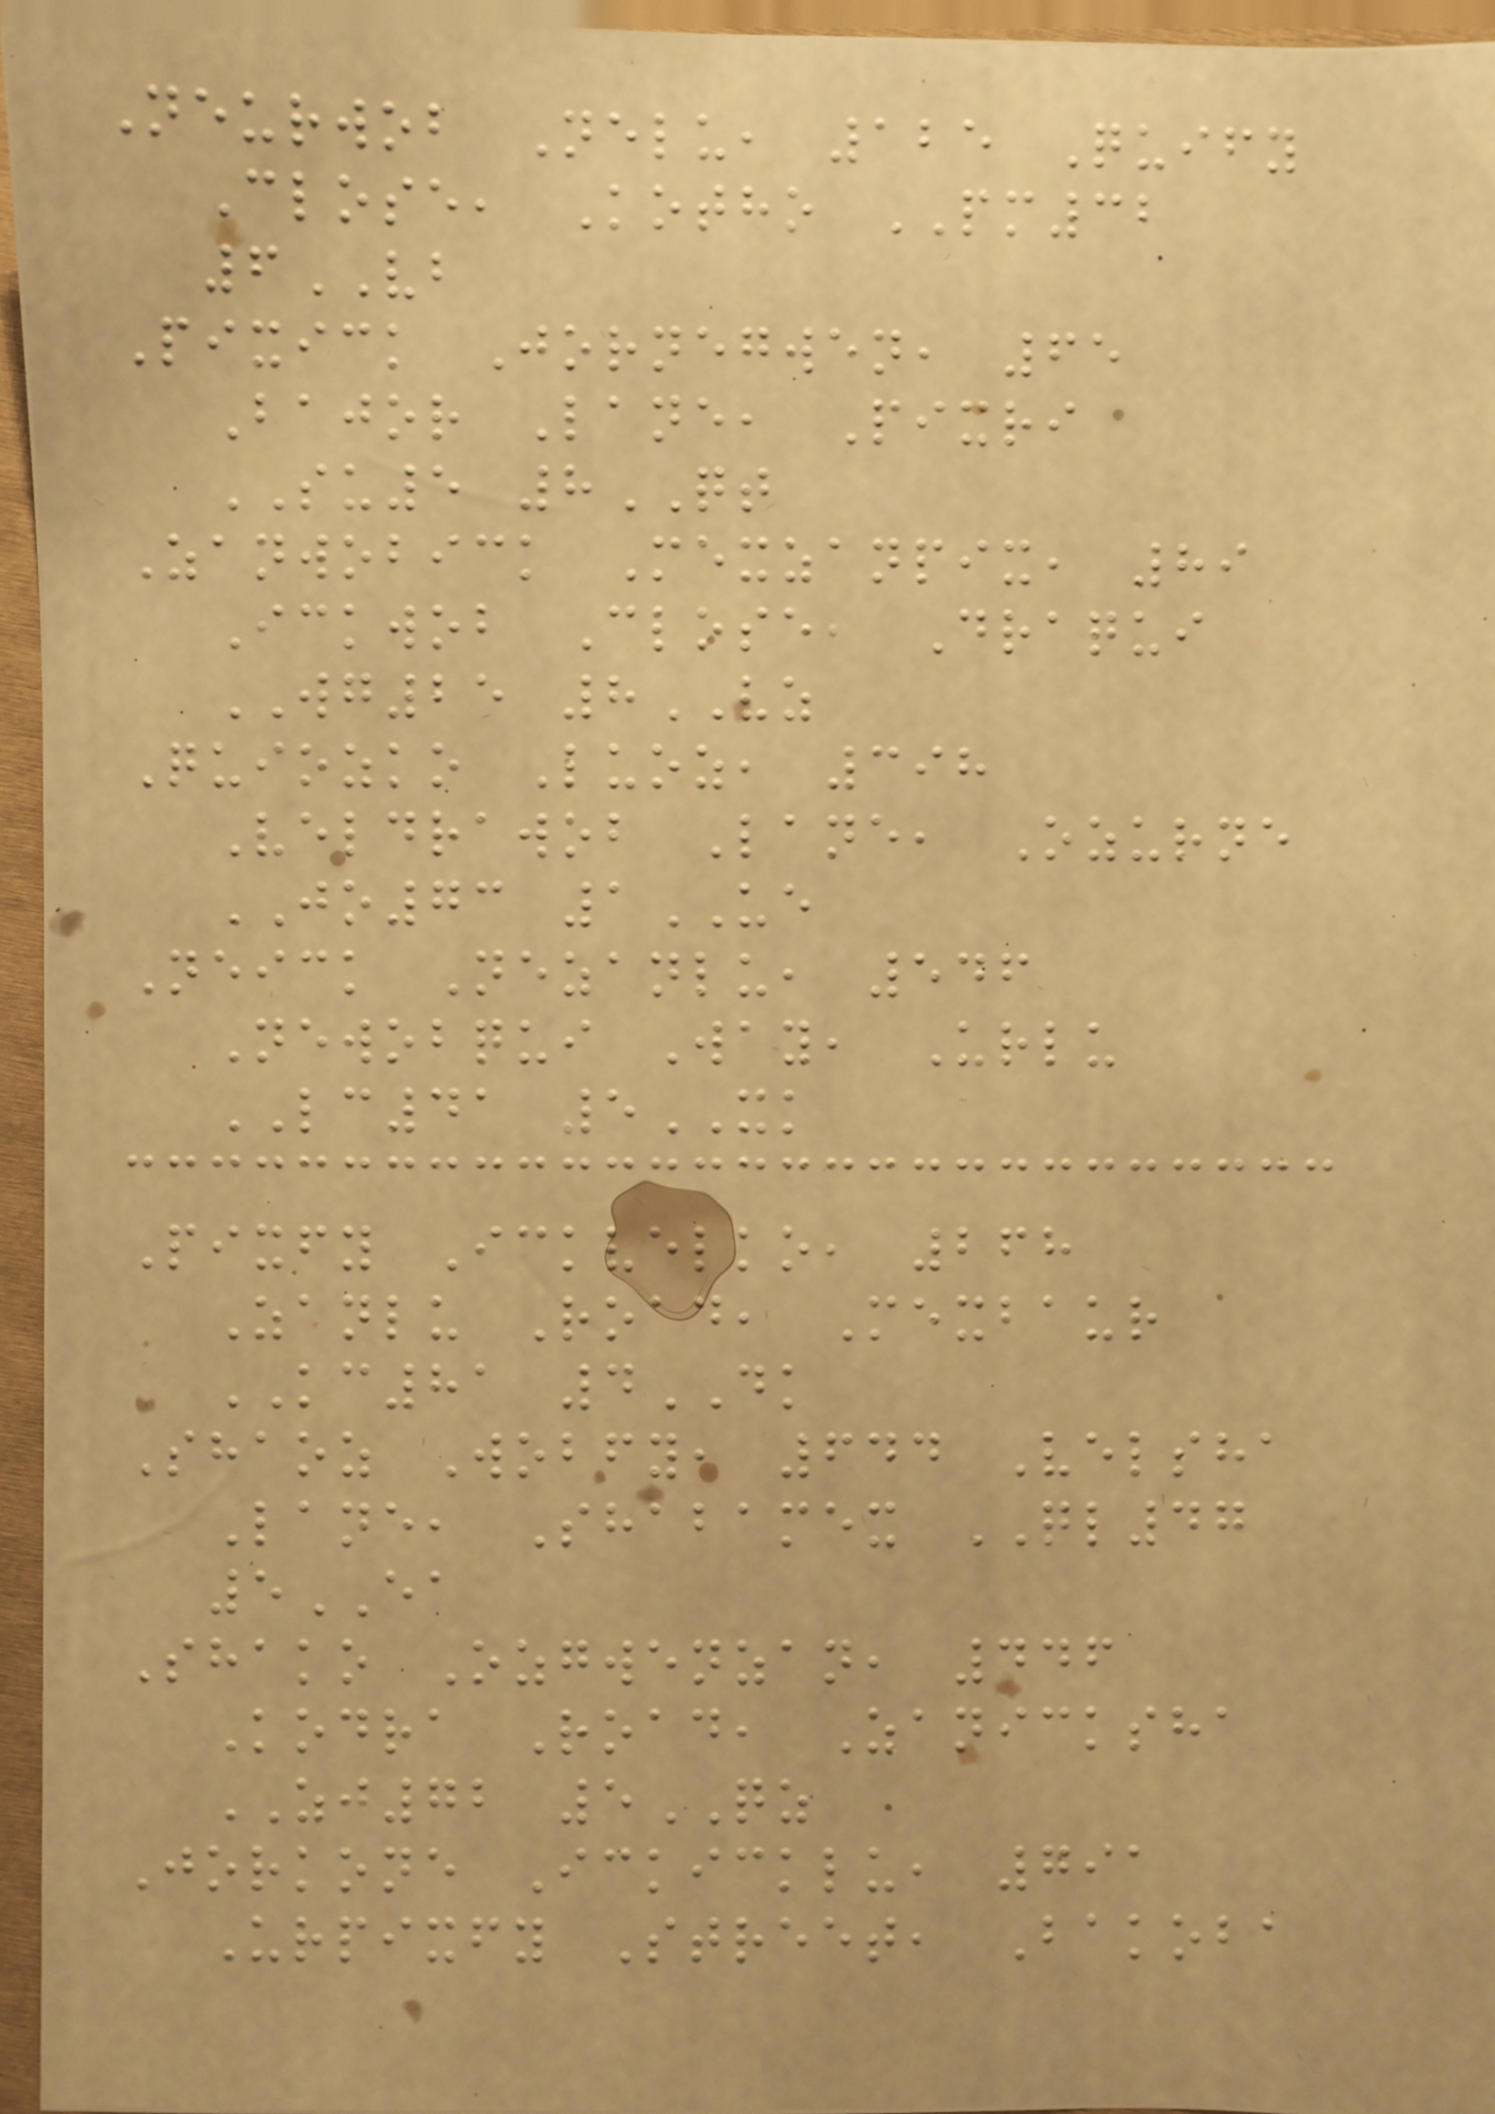Neurwob Nelu, 125 Quify
Close, Kotho PM32
6VB
Pixick Jornegwen, 65
Bajor Lane, Pixri
SU5 8QT
Zanwobick Mexzanpix, 89
Ickwob Close, Draqui
WG25 8VZ
Quiozko Luoz, 398
Veldrawob Lane, Ozurne
JO73 1UE
Neick Nezanlu, 546
Newobqui Way, Urlu
LC41 5XK
Pixfy Ickvelko, 268
Zanlu Road, Mexbaur
KC81 4DK
Shaoz Wobfy, 644 Velsha
Lane, Shabamex QL47
5EA
Shako Ozgwenzan, 446
Kodra Road, Zanicksha
ZJ72 5QZ
Jorkone Ickicklu, 791
Urpixfy Street, Bakoba
